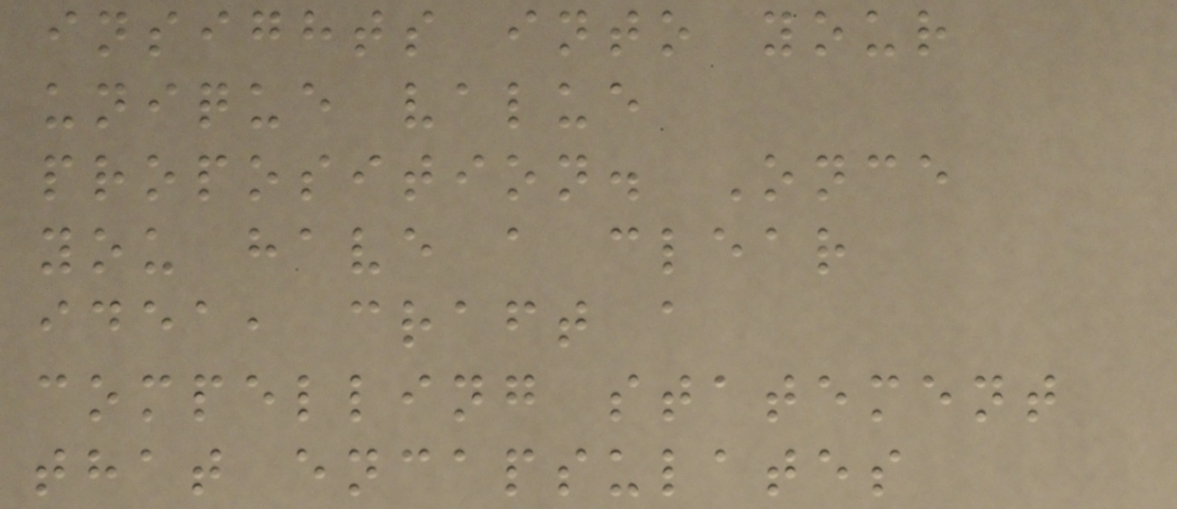insights into your
unique value
proposition. Once
you have a clear
idea, craft a
compelling statement
that encapsulates
